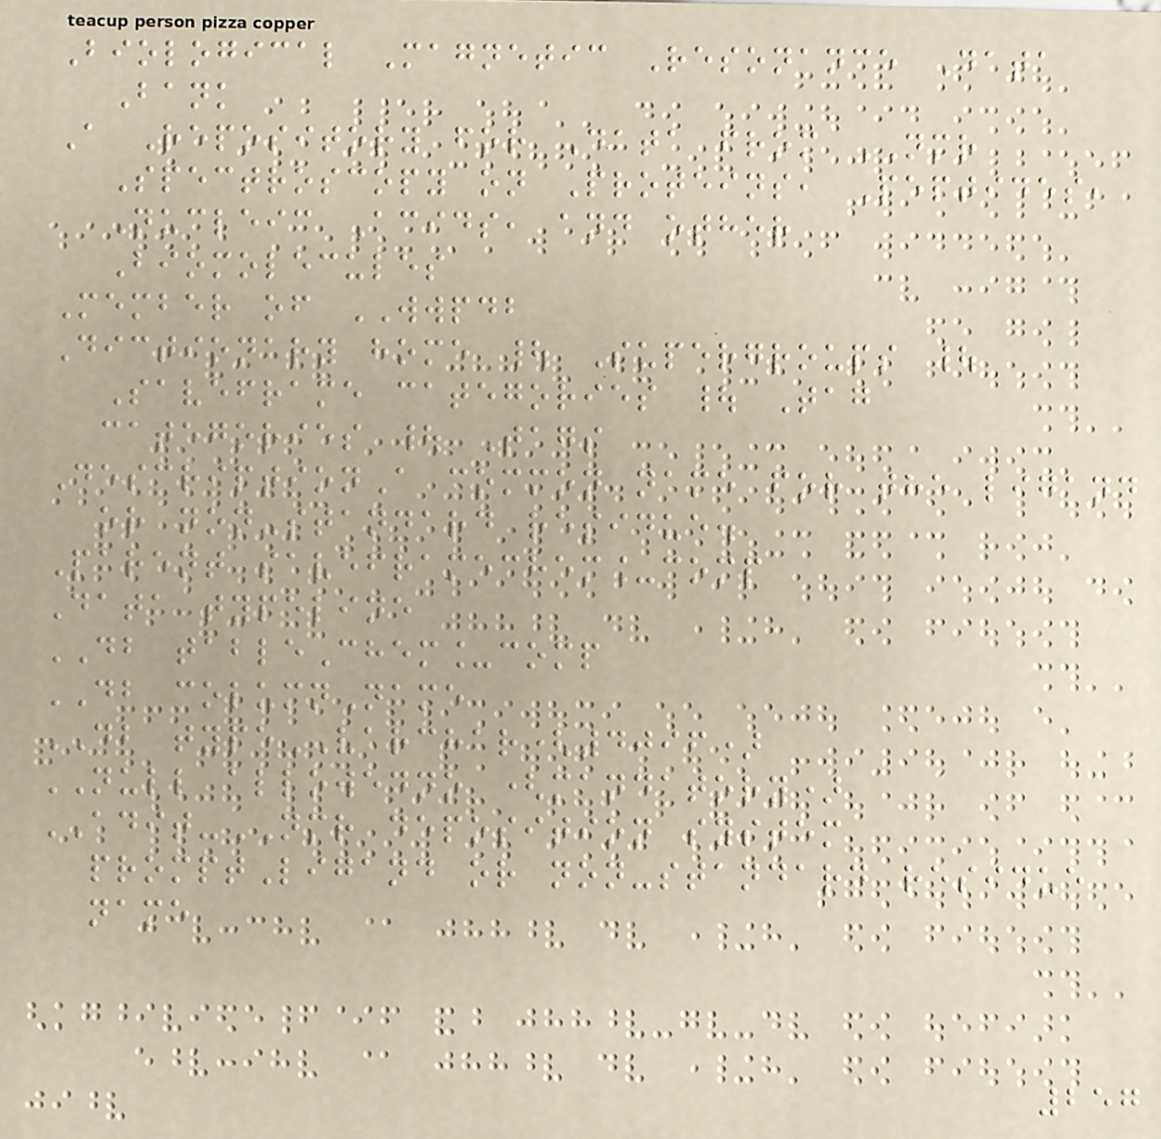Biological Magnetic Resonance Data
Bank
A Repository for Data from NMR
Spectroscopy on Proteins, Peptides,
Nucleic Acids, and other
Biomolecules
Member of WWPDB
Dictionary home | Supergroups |
Saveframe categories | Tag
categories | Tags
DescriptionA common name for the ligand
or non-standard residue.
Parent saveframechem_comp
Data typeline
DB tableChem_comp
DB columnName
DB typeVARCHAR(4096)
NULL allowedno (mandatory)
ADIT-NMR deposition system
promptLigand or non-standard residue
name
257
